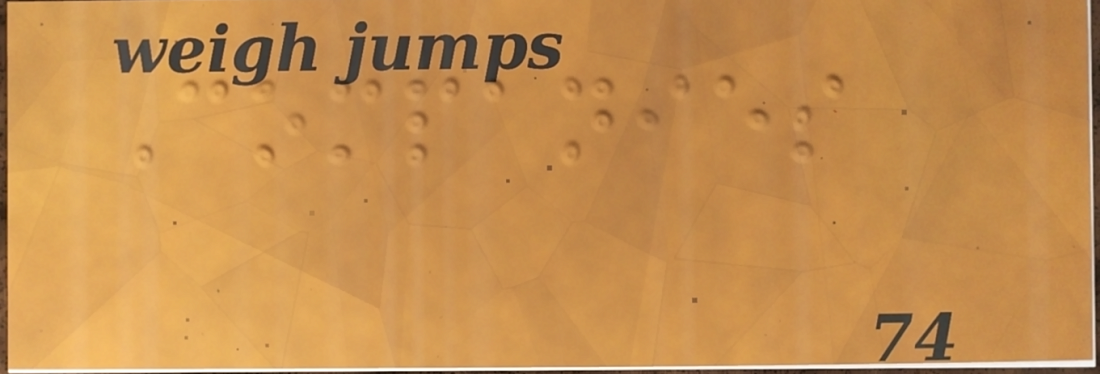Companies
